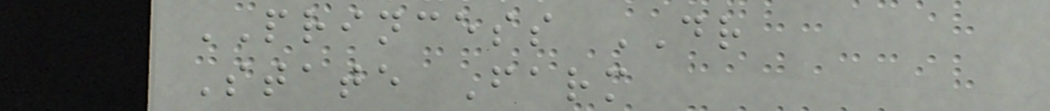PRINCESS DR
State Farm
